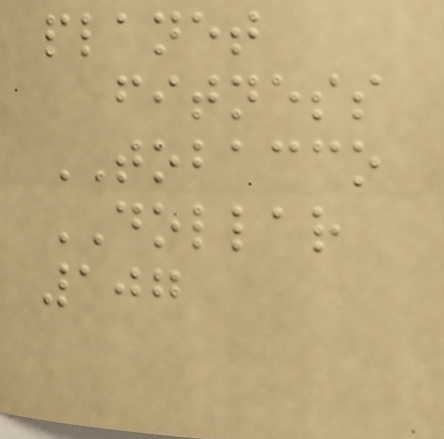planet
fitness
TOBACCO
DOLLAR
107
